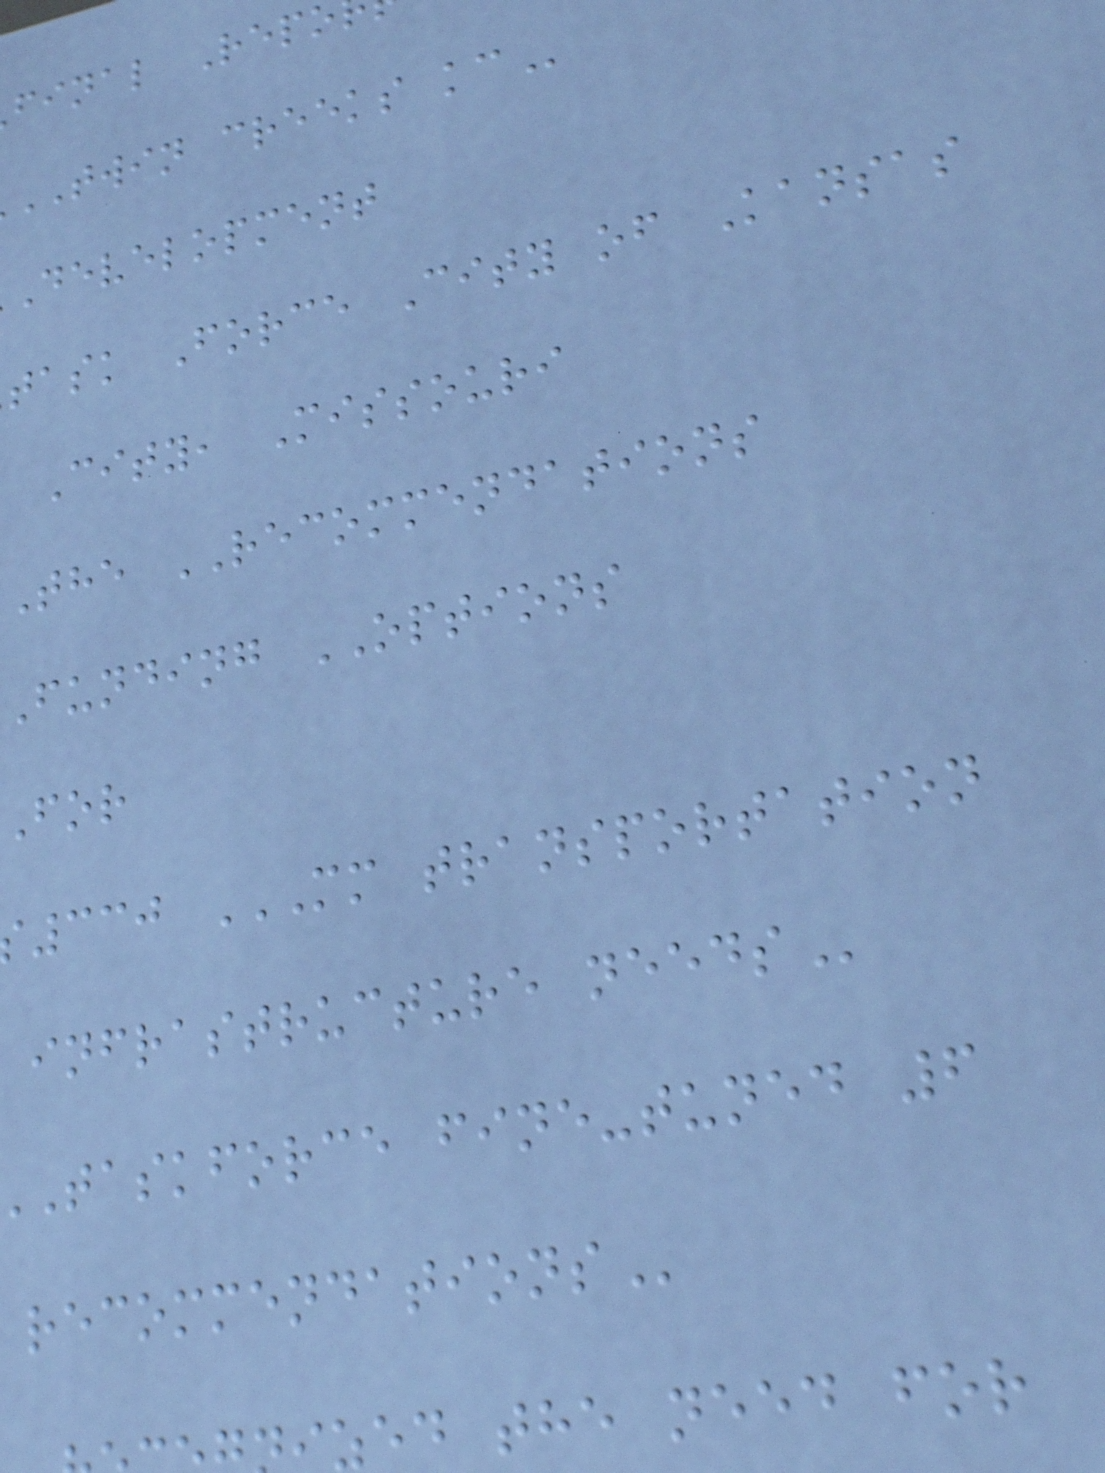final Repo
TWIN creeks
development
task Force City of Kansas
City, Missouri
the RECOMMENDATIONS
funding OPTIONS
infrastructure
taskforce fine-tuned 6
zed the need for
